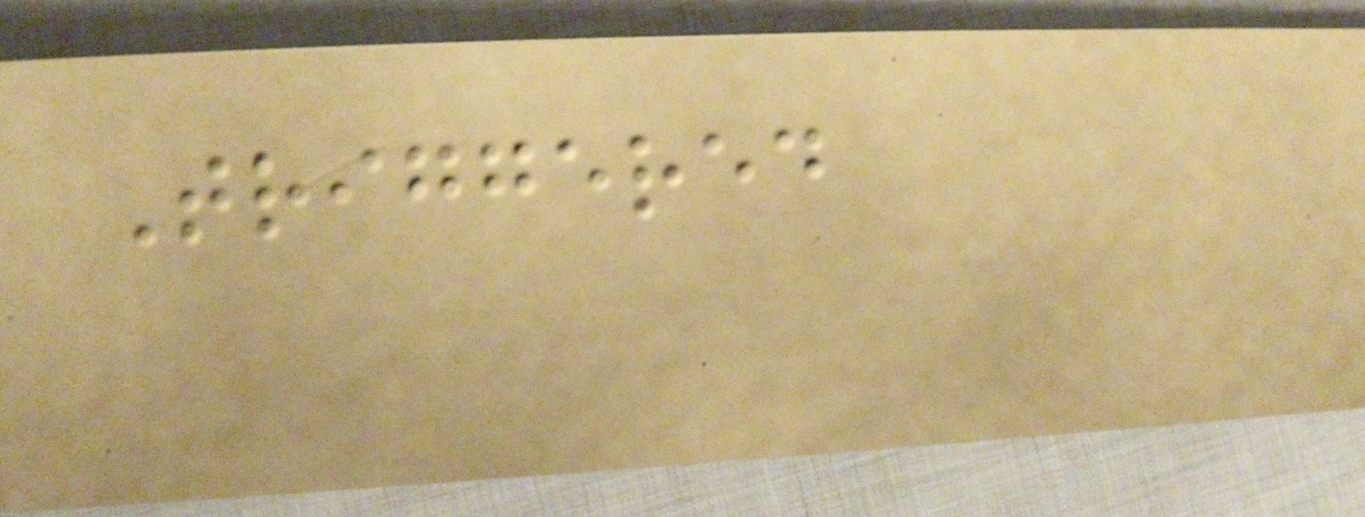Triggered
